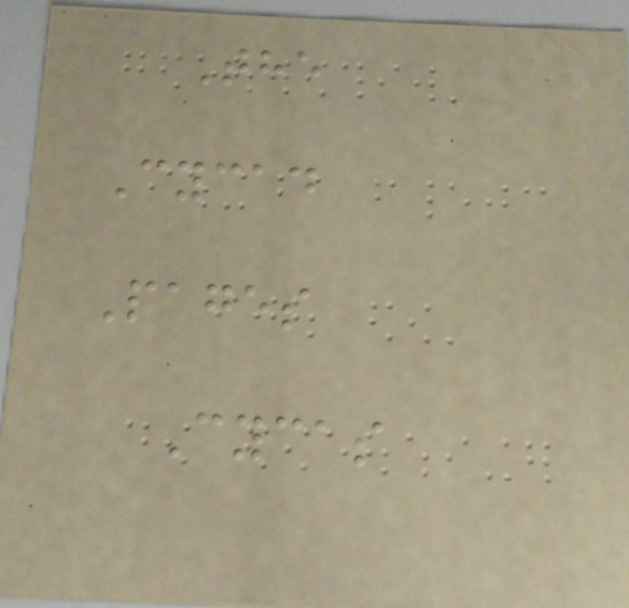The
Cycad
Pages
Cycas
